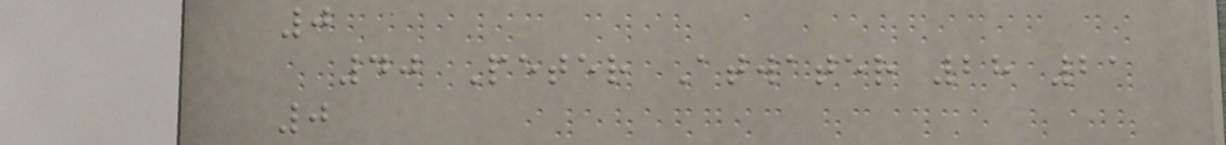0
40 Peter Atwater 28 21
0
